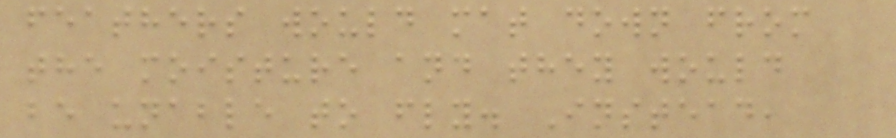feathers would mat down from
the moisture and they would
be unable to fly. Instead,
